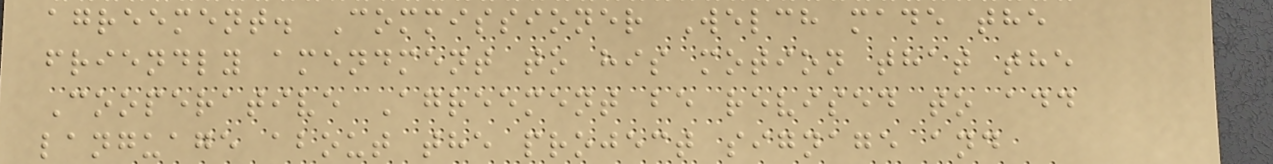agreement. Commissioner Welch made the
friendly amendment to his motion that the
Cooperative Agreement be revised to add
language about the project signage and
